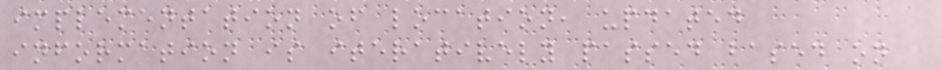implementation of location, updated
information is iteratively passed based on
